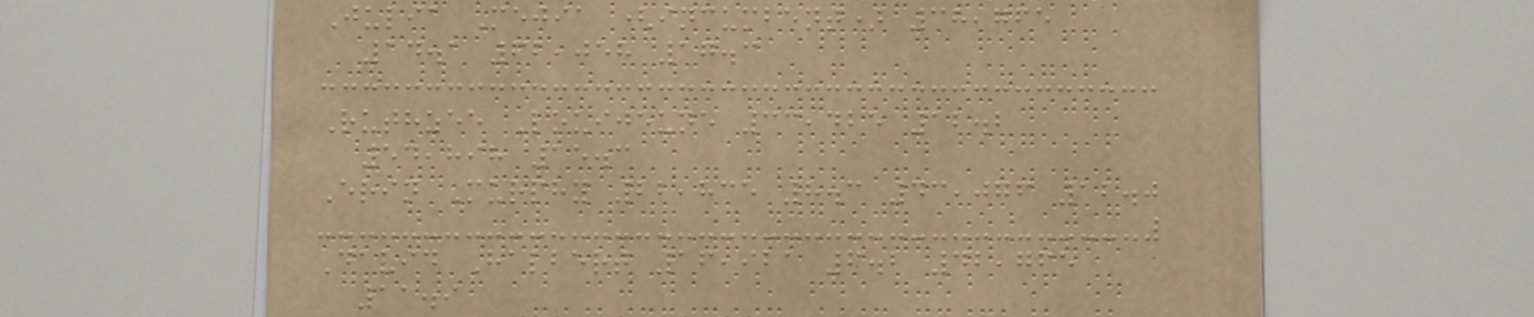Julia Mejia (incumbent) 38,765
14.1 62,058 17.3
Ruthzee Louijeune 33,425 12.2
54,898 15.3
Erin Murphy 22,835 8.3 43,076 12.0
David Halbert 16,921 6.2 42,765
11.9
